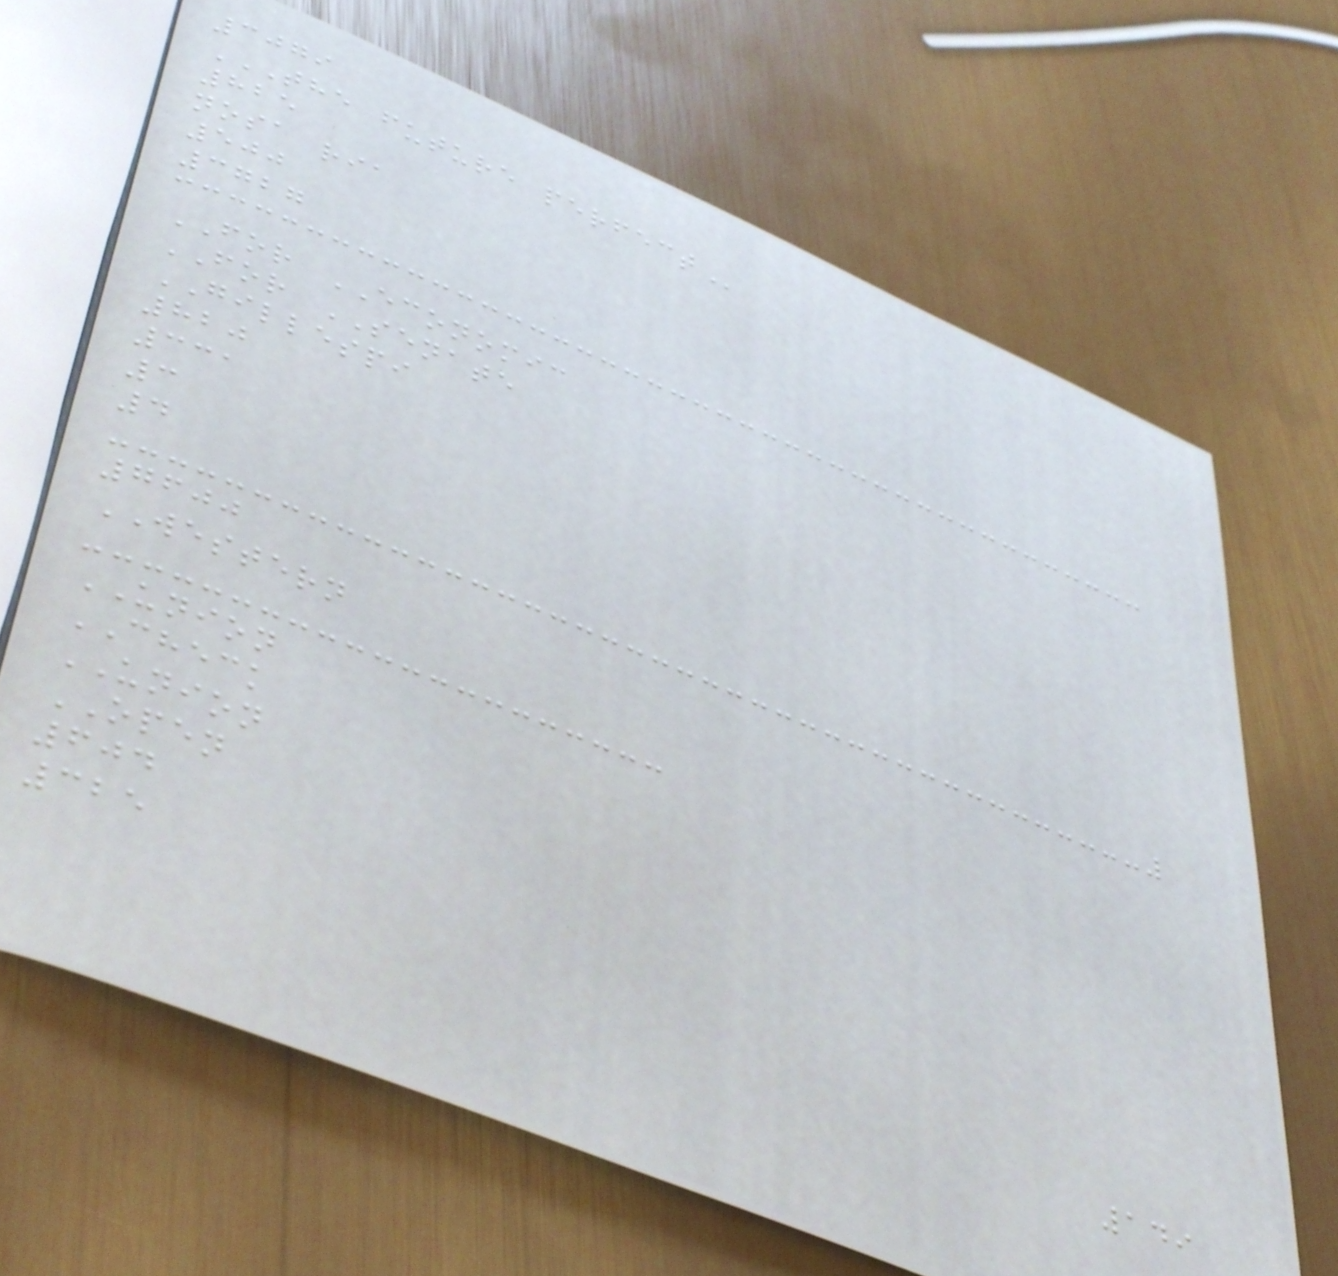3079
THE FUTURE PERFECT
825
nosa ria
500
3727
FOR ECONOMIC
FOR SENATE
GILLESPI
820
331
3
4
7600
WESTERN
UNION
CHECK
UNION
OPEN
604
325
149
